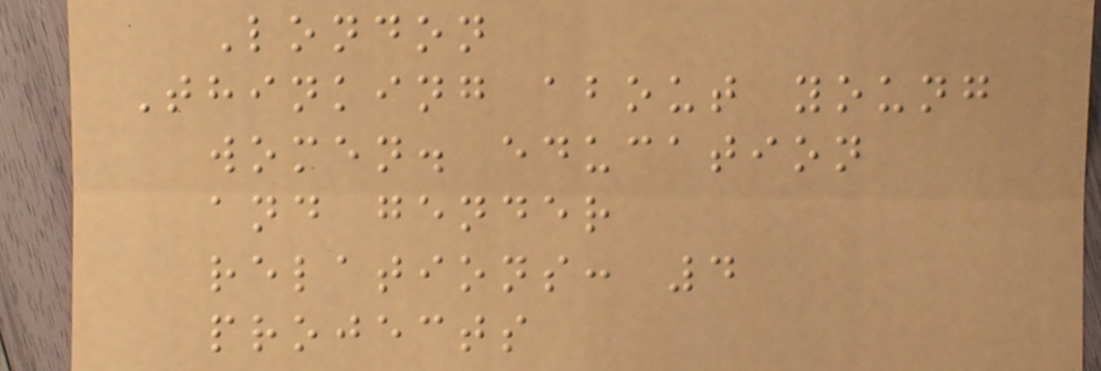London
Thinking about young
women. education
and gender
relations: 4
projects
